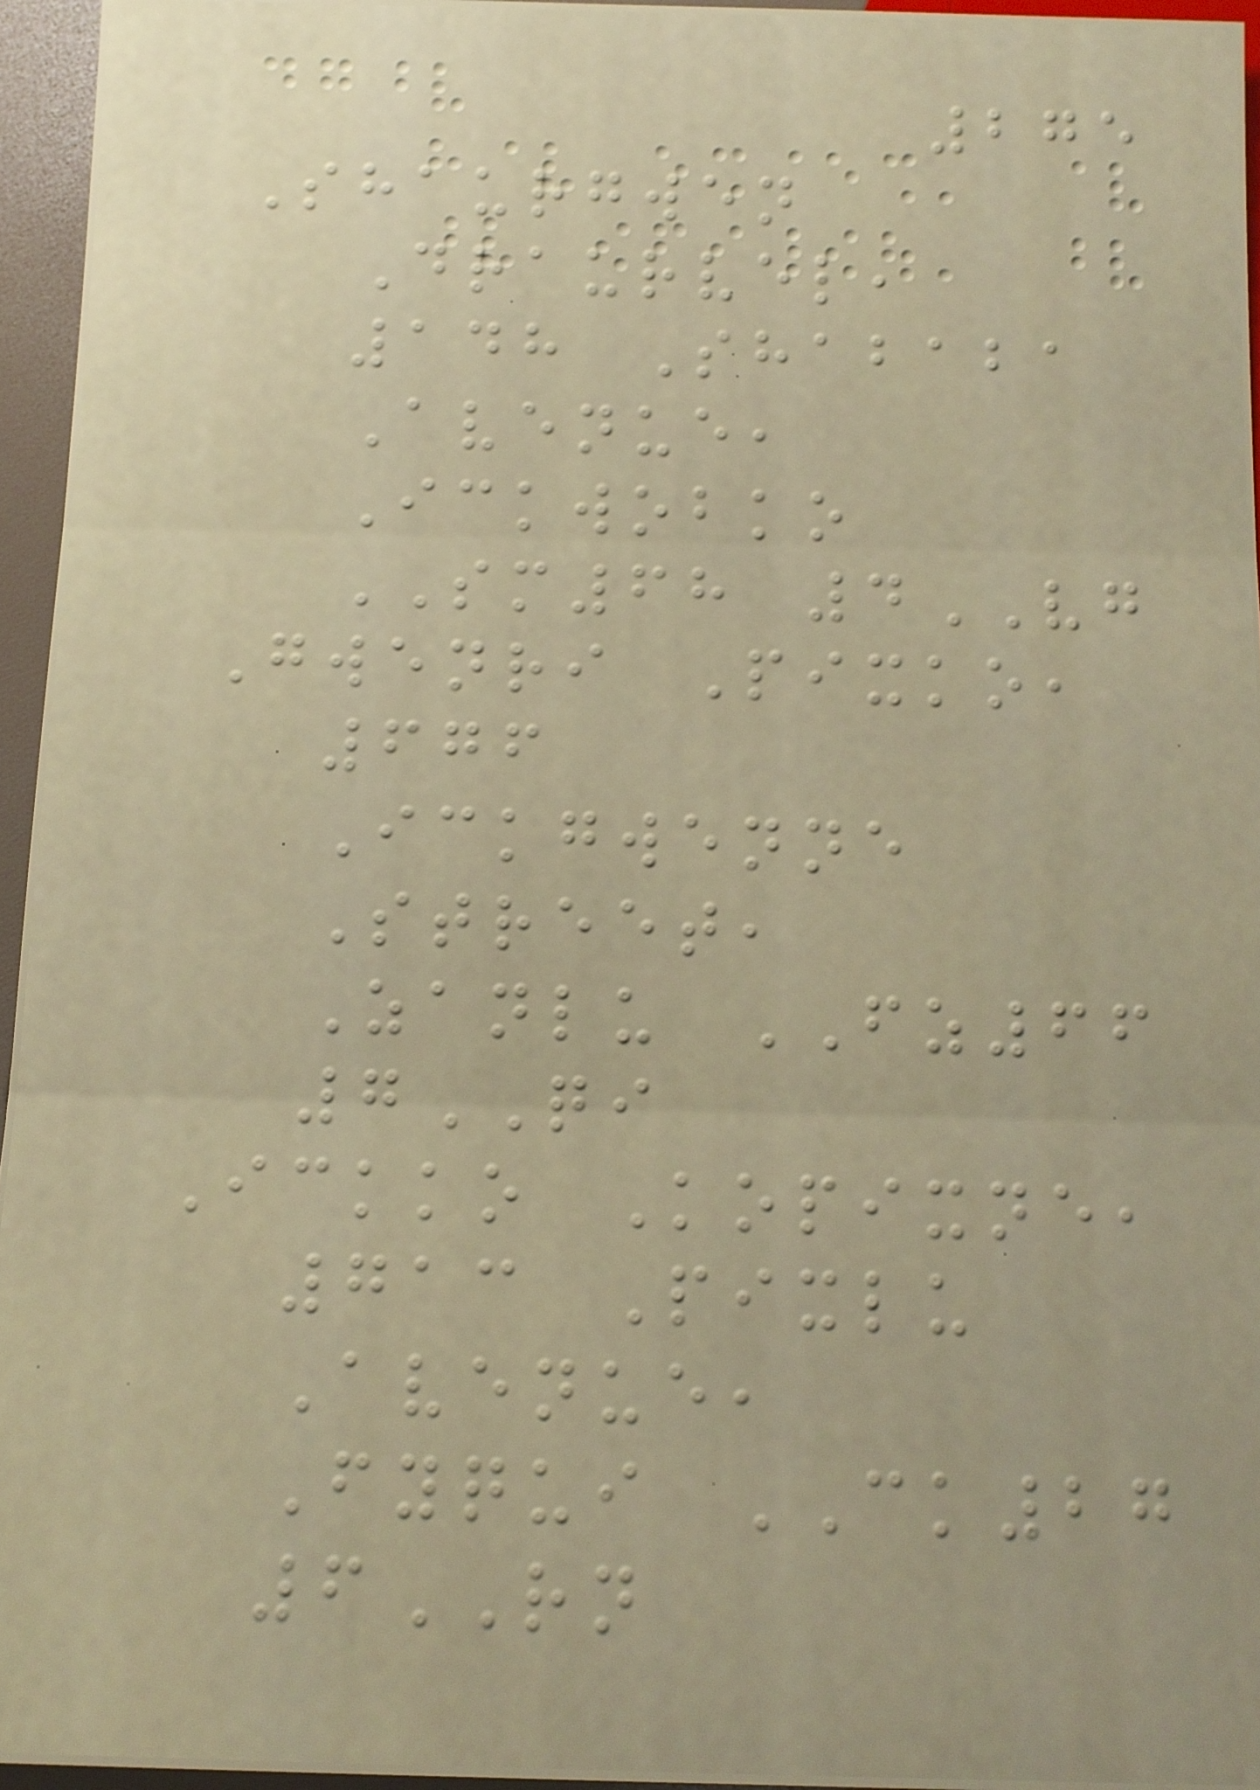275
Shaurgwen
Draurvel,
148 Shababa
Avenue,
Ickwobko
SM68 4VG
Gwenri Pixko,
676
Ickgwenne
Street,
Zanlu FZ66
7QI
Ickko Kopixne,
713 Pixlu
Avenue,
Fyqui CK27
6RN
